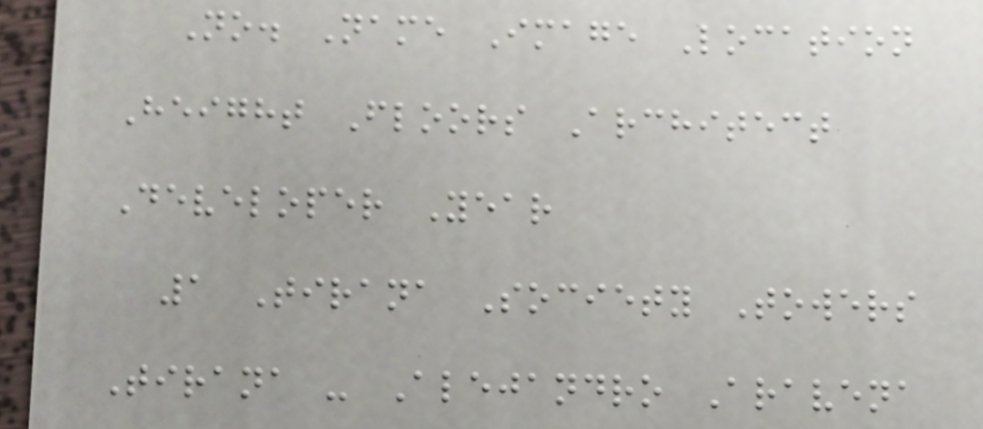No. Name Image Location
Height Floors Architect
Developer Year
1 Tirana Society Towers
Tirana - Alejandro Aravena
